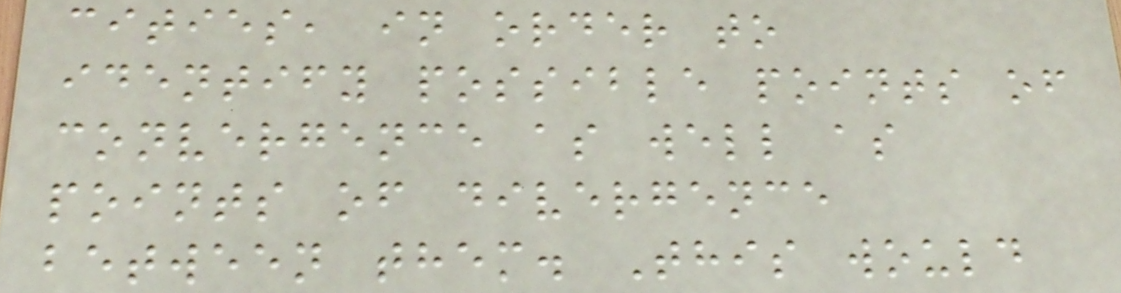cities, in order to
identify possible points of
convergence as well as
points of divergence
between them. This would
